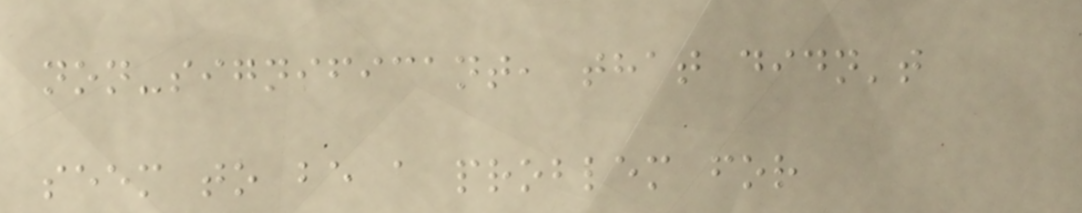non-significant, that didn't
seem to be a problem for
